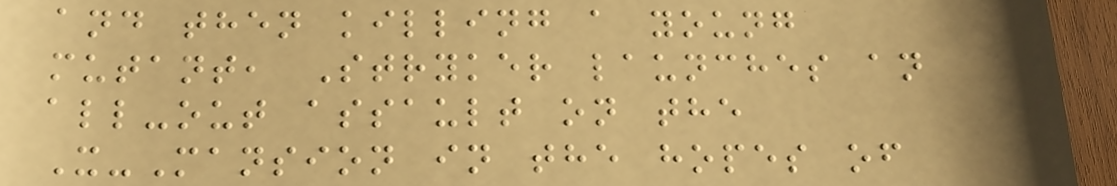and then killing a young
mutant, Stryker launches an
all-out assault on the
X-Mansion in the hopes of
